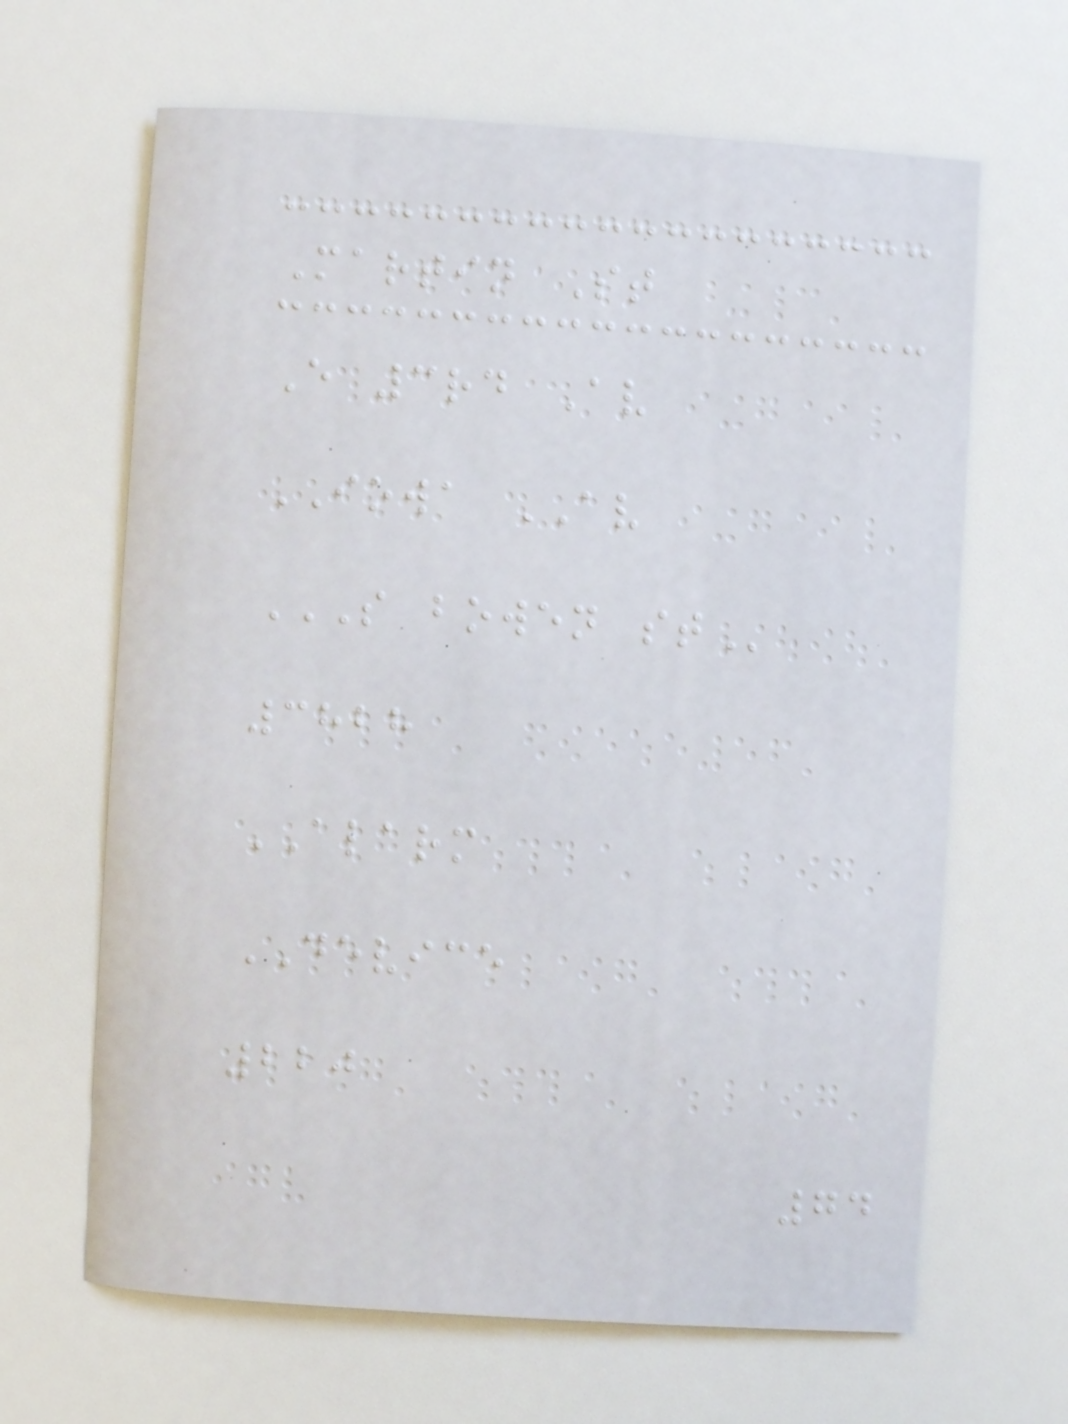Martin St
E 3rd Av
IOWA AV
S BOWEN ST
3828
ALARM
DEVICE
220
74
